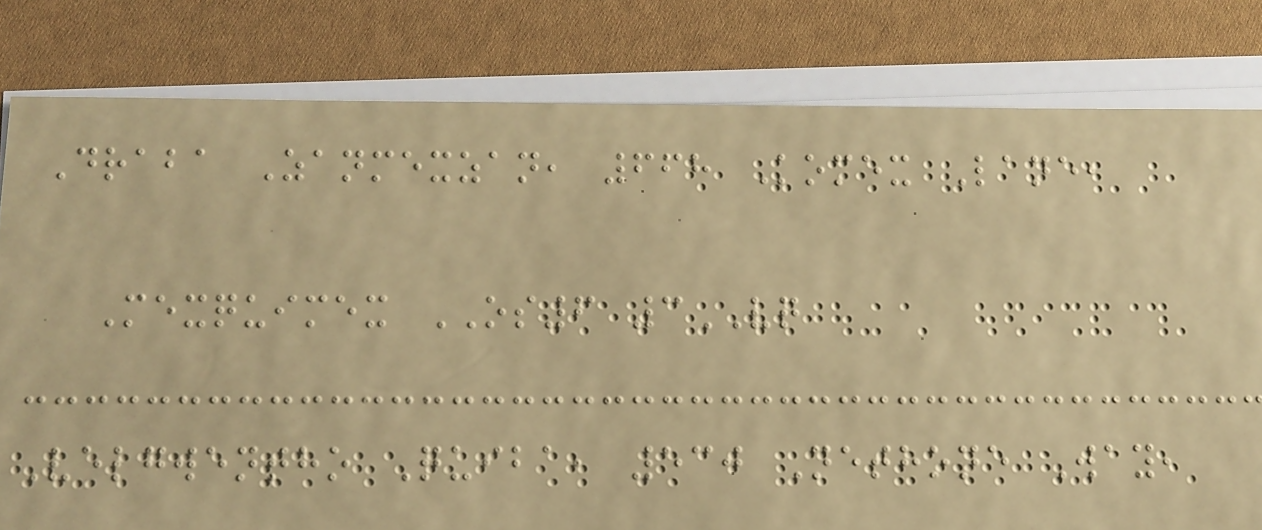Draba Zanmexzan, 668 Komex Lane,
Mexquimex OS6 3VQ
Velgwentho Quiba, 530 Nethone Way,
